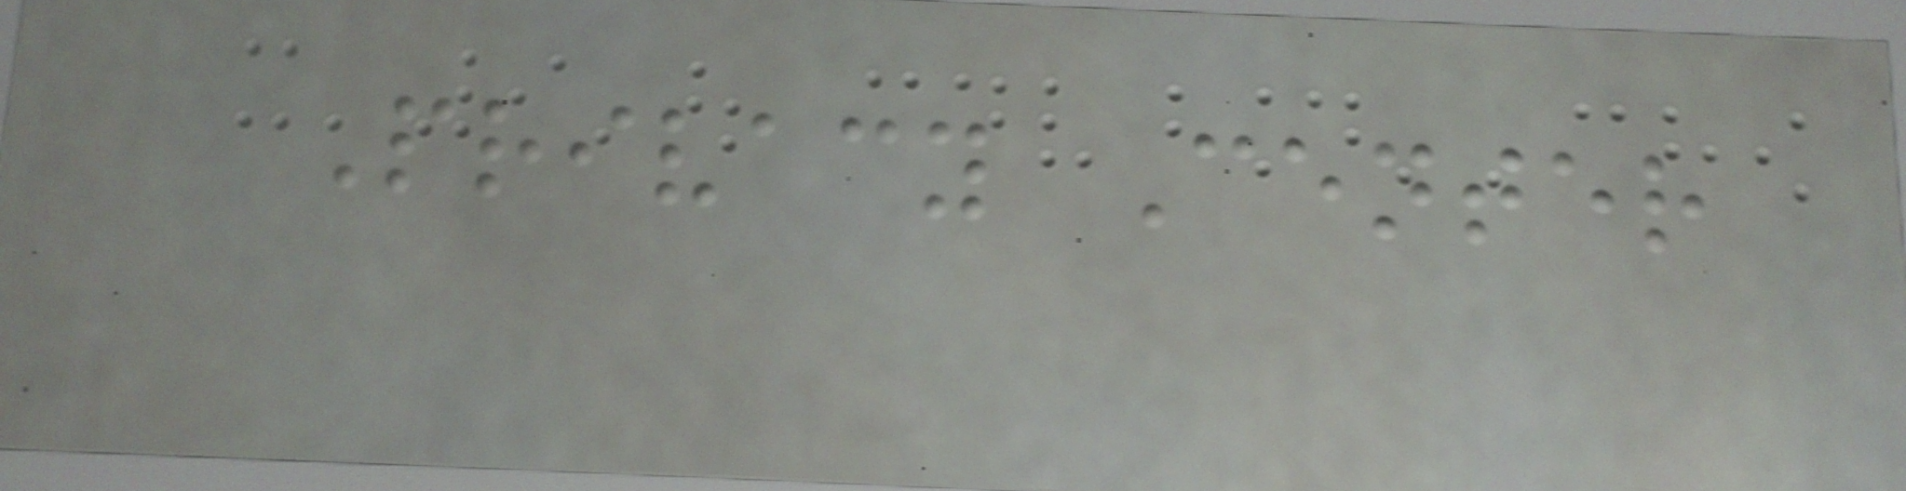Privacy Center
